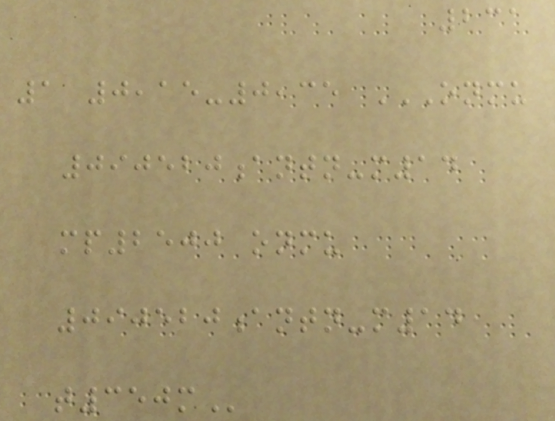231
1 0,15-0,35 ONMU
090520ANTN-M14
MP2500 ONMU
090520ANTN-M14
T350M
